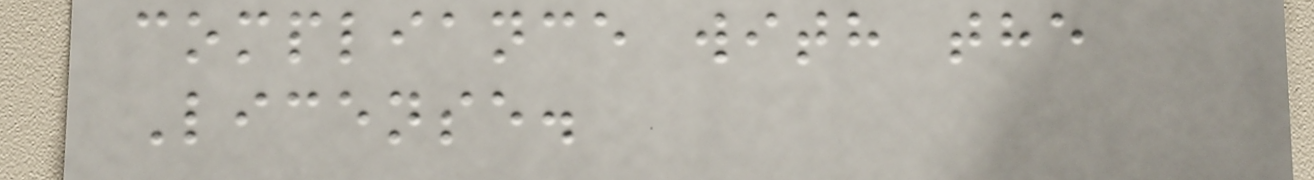compliance with the
License.
